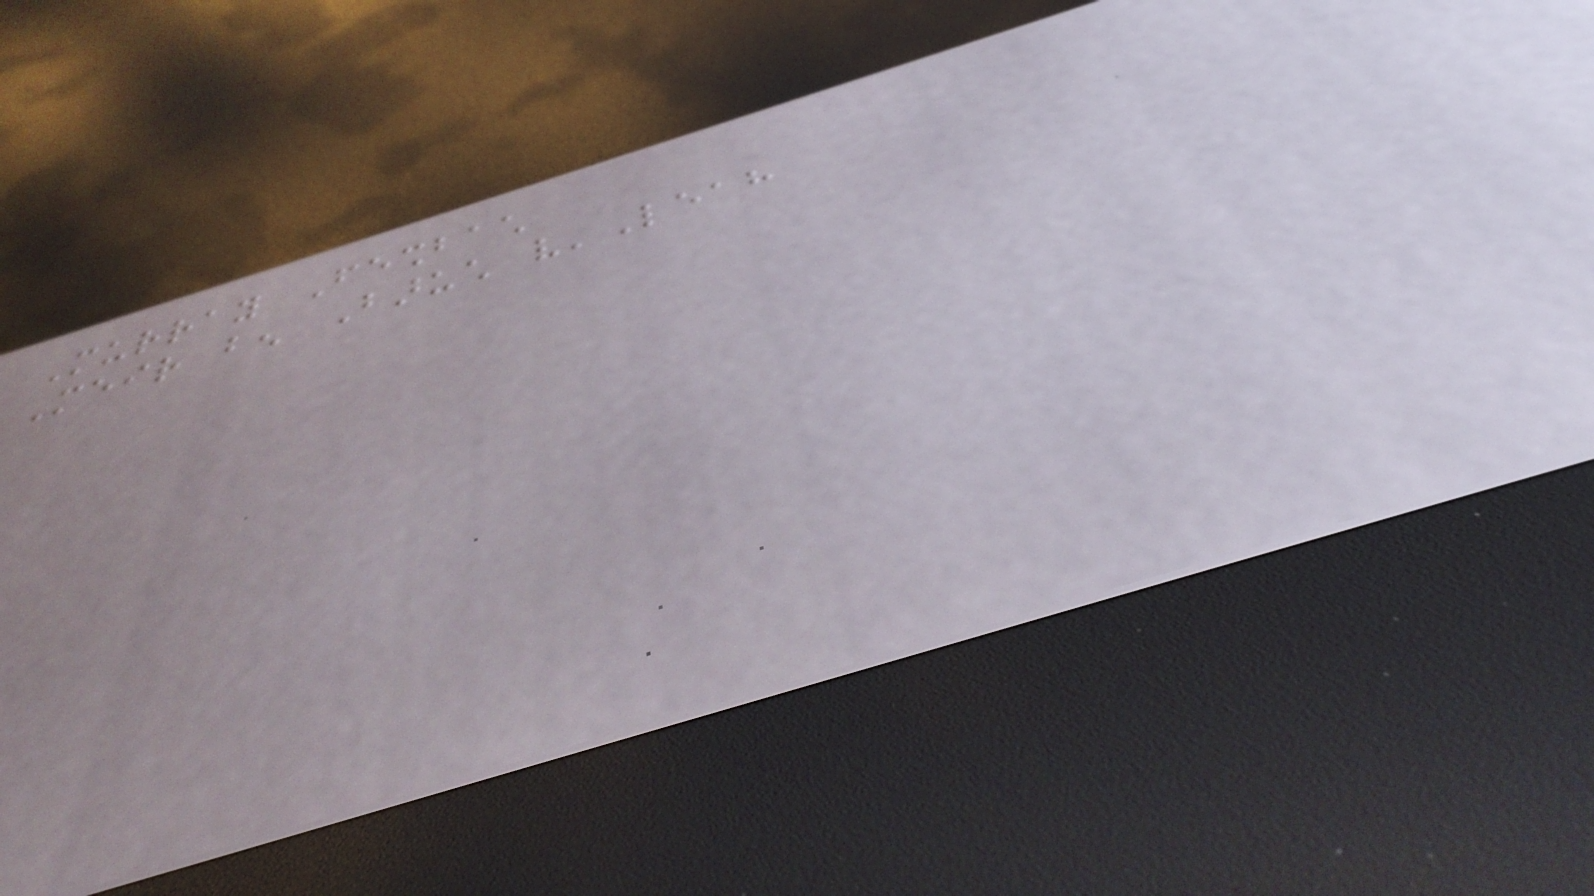Murray Feshbach
Meir ben Baruch v'Leah
